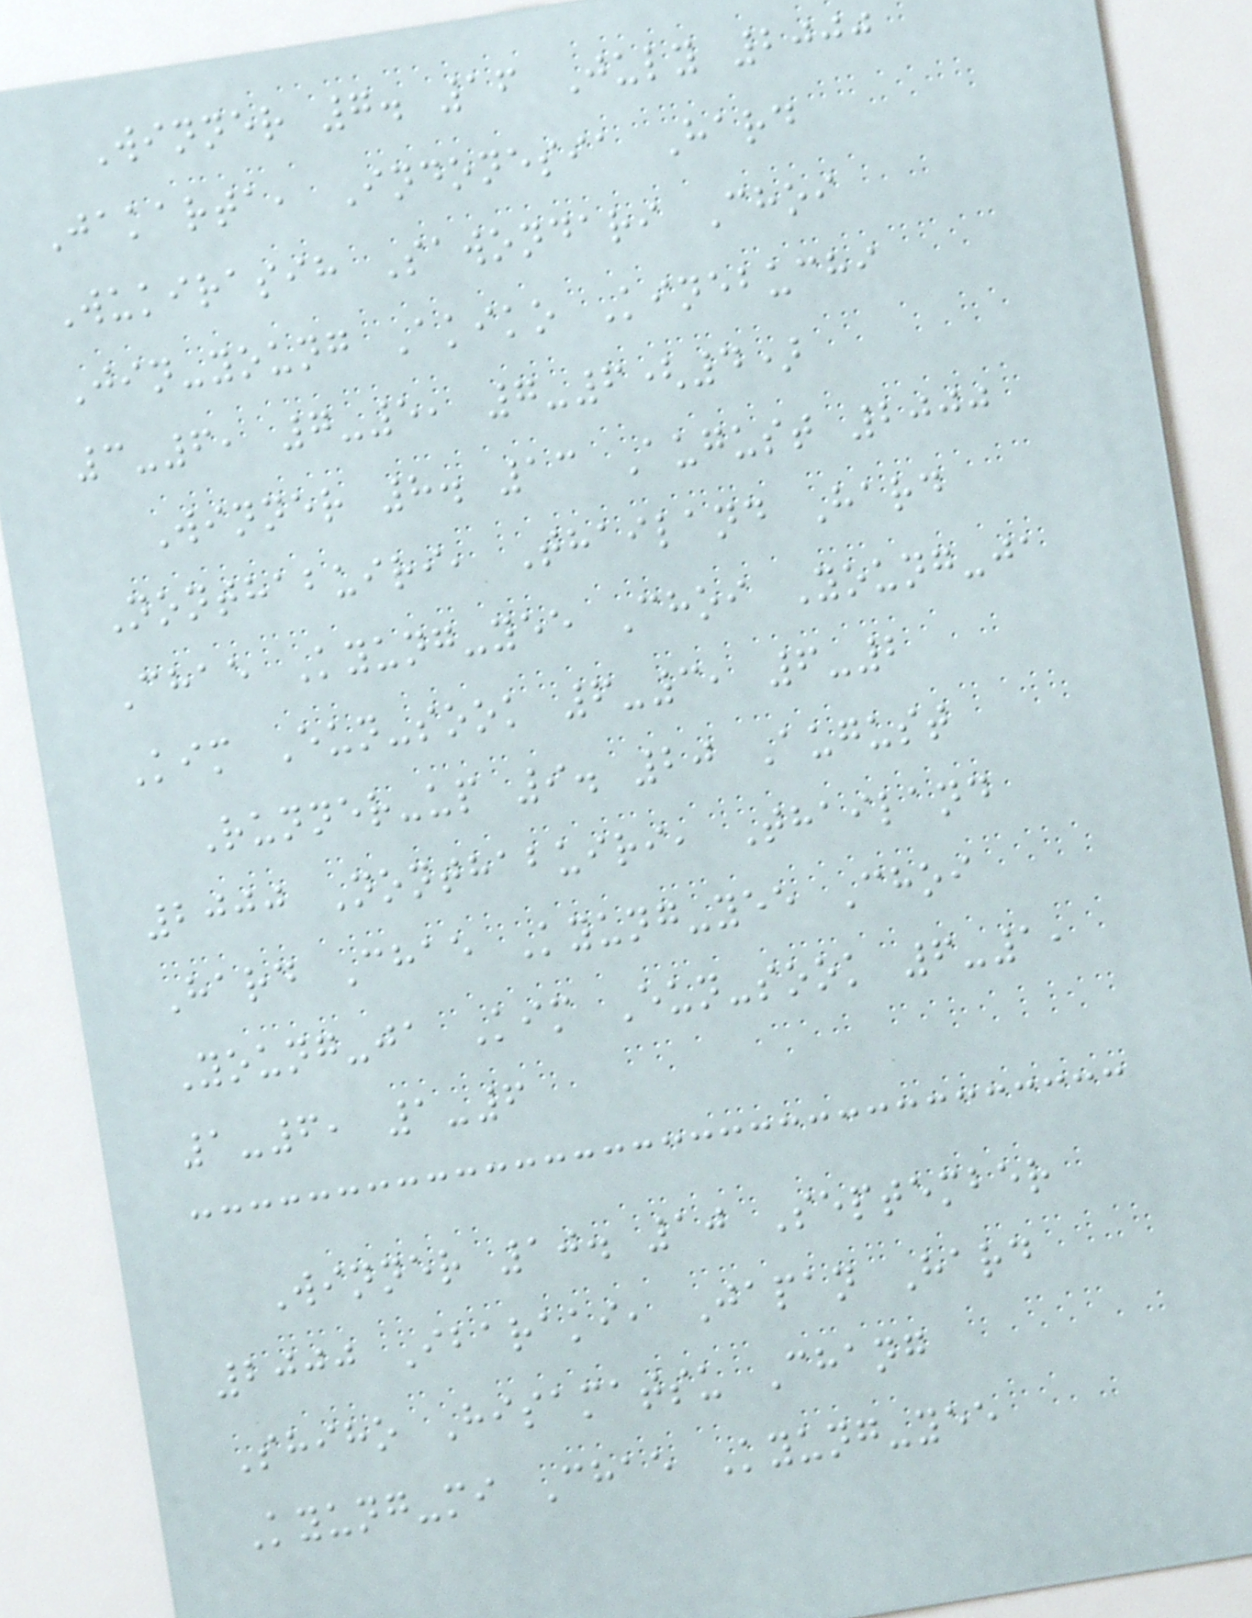Winner 7. 16 July 2000
Jakarta, Indonesia Hard
Wukirasih Sawondari Choi
Jin-young Akiko Kinebuchi
3-6, 7-5, 7-6(4)
Winner 8. 13 August 2000
Nonthabuiri, Thailand Hard
Chae Kyung-yee Choi Young-ja
Kim Eun-sook 6-3, 6-2
Runner-up 9. 20 August
2000 Nonthabuiri, Thailand
Hard Chae Kyung-yee Choi
Young-ja Kim Eun-sook 6-1,
1-6, 1-6
Winner 10. 10 September
2000 Ibaraki, Japan Hard
Shiho Hisamatsu Chang
Kyung-mi Chae Kyung-yee
